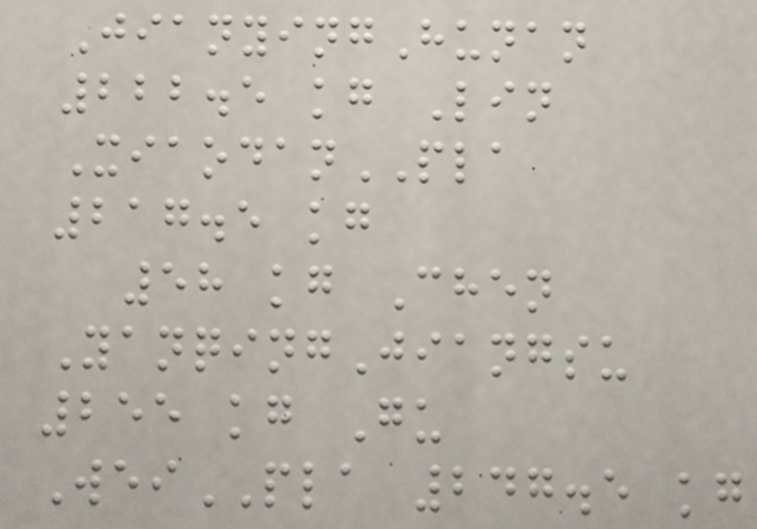JianyingHunan
222.5 kg Lin
XiaodanPLA
217.5 kg
58 kg Chen
YanqingJiangsu
255 kg Gu
WeiPLA 247.5 kg
